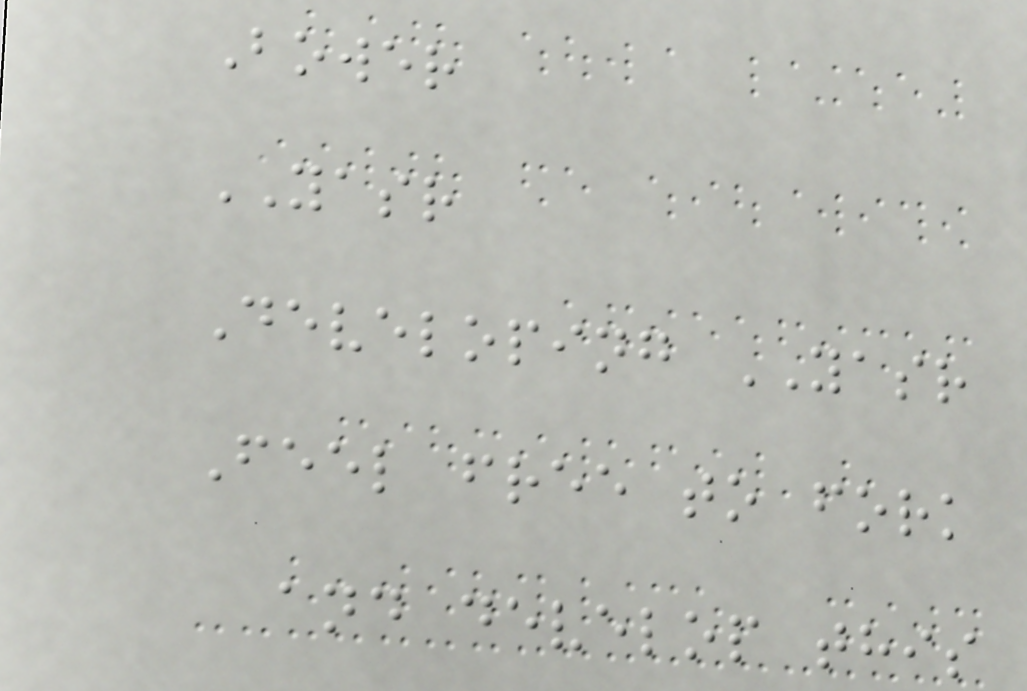Bower
YASR
Developing YASR
Feel free to fork
and develop this
